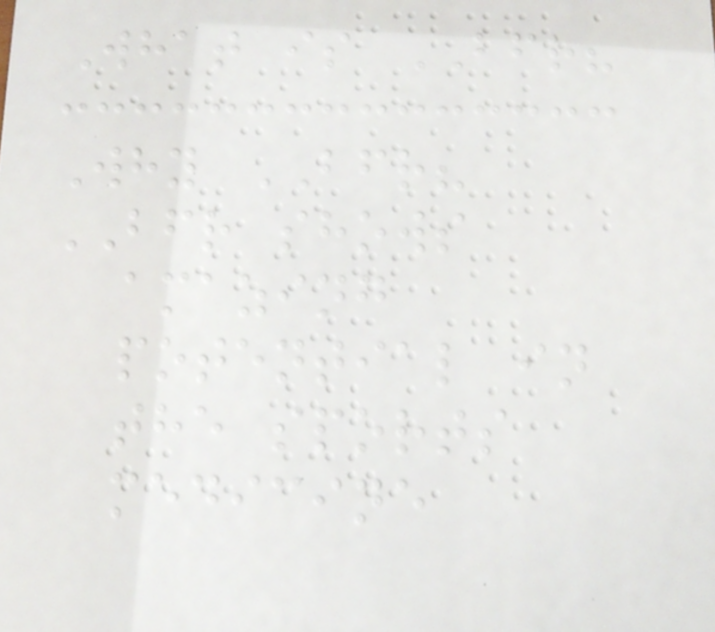What is BFR?
Why BFR?
BFR shows
amazing
potential in
the sports
medicine
